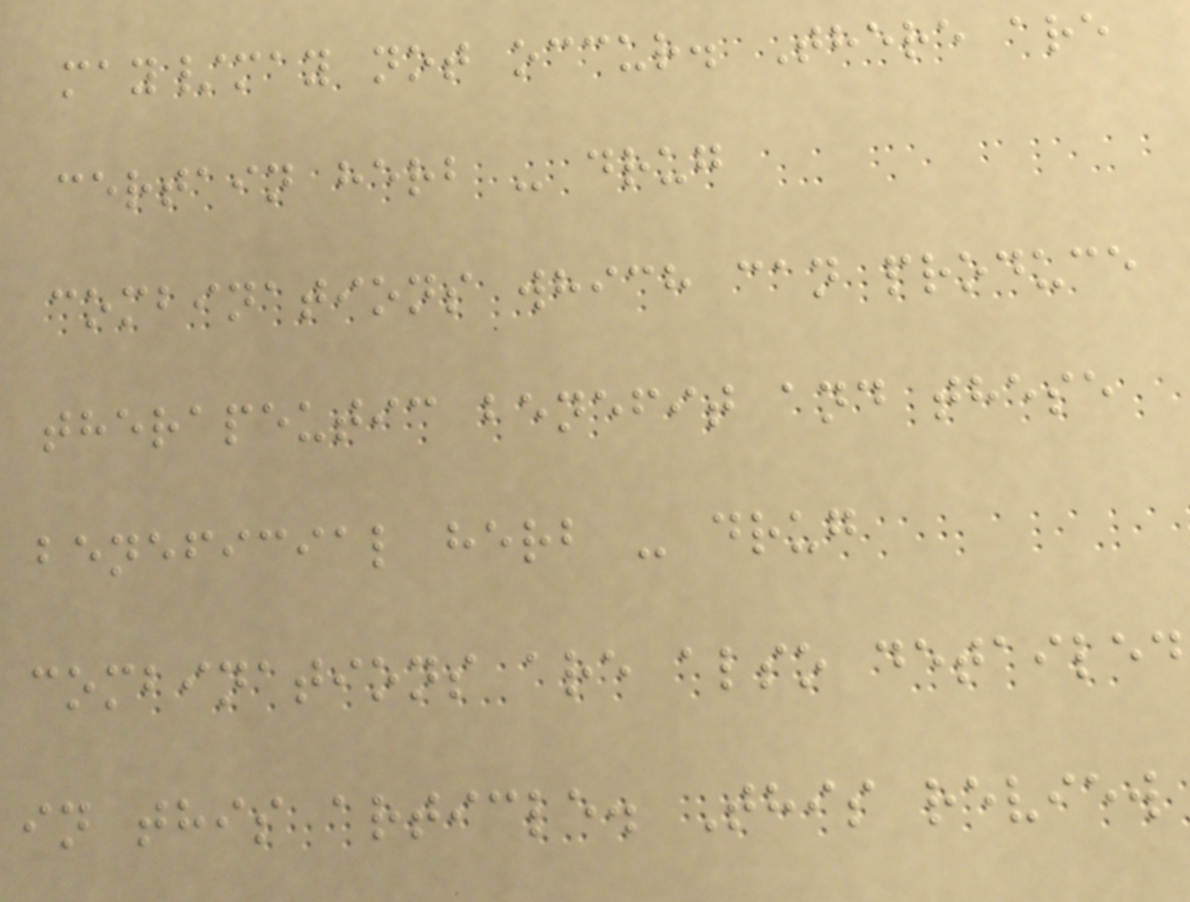may/may not occur. There are
certain herb - drug
combinations which can produce
therapeutic benefit and these
beneficial herb - drug
combinations are also detailed
in this article. This review
